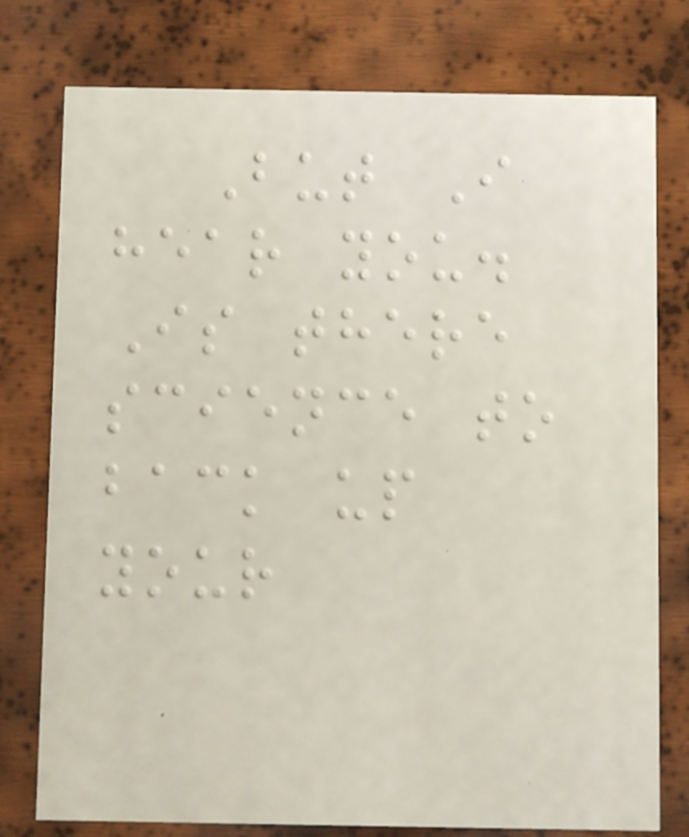But I
hear you.
Is there
science to
back up
your
